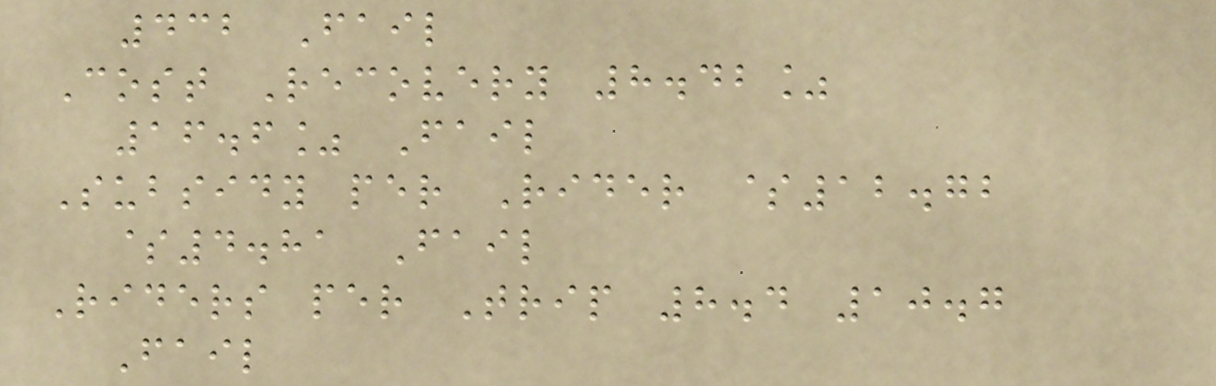432 Fail
Cost Recovery 8.42%
16.6% Fail
Subsidy per Rider $12.72
$4.81 Fail
Riders per Trip 8.4 10.7
Fail
